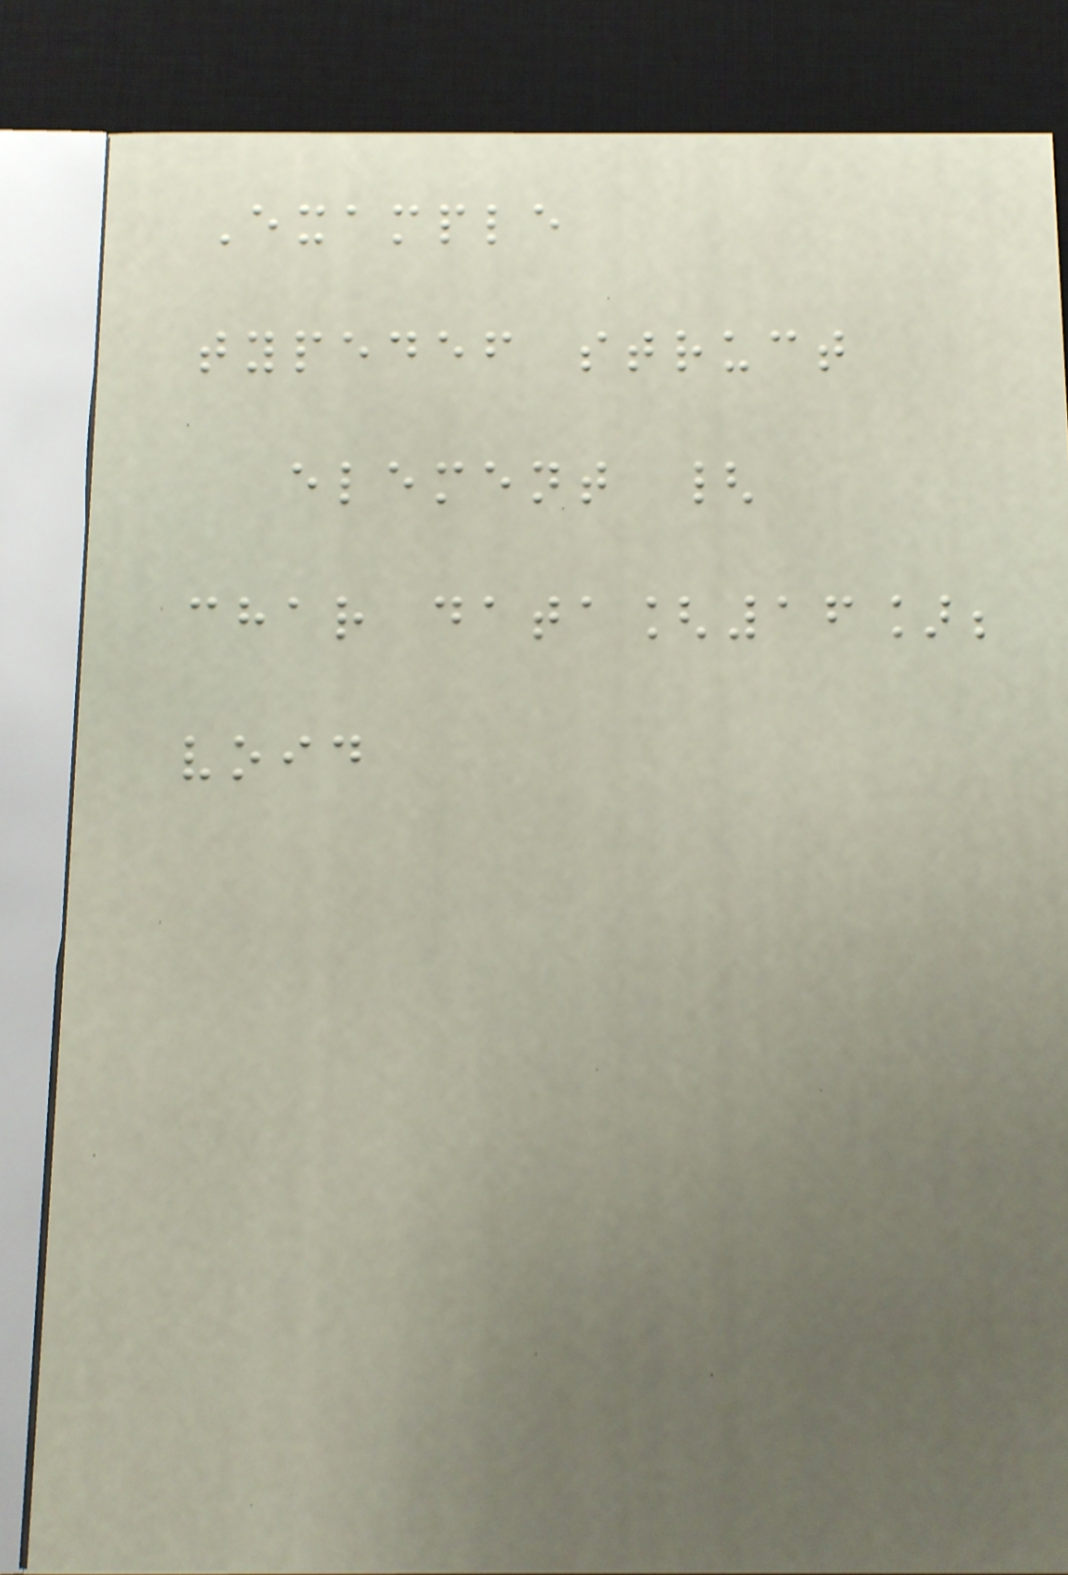Example
typedef struct
element {
char data[16];
void
